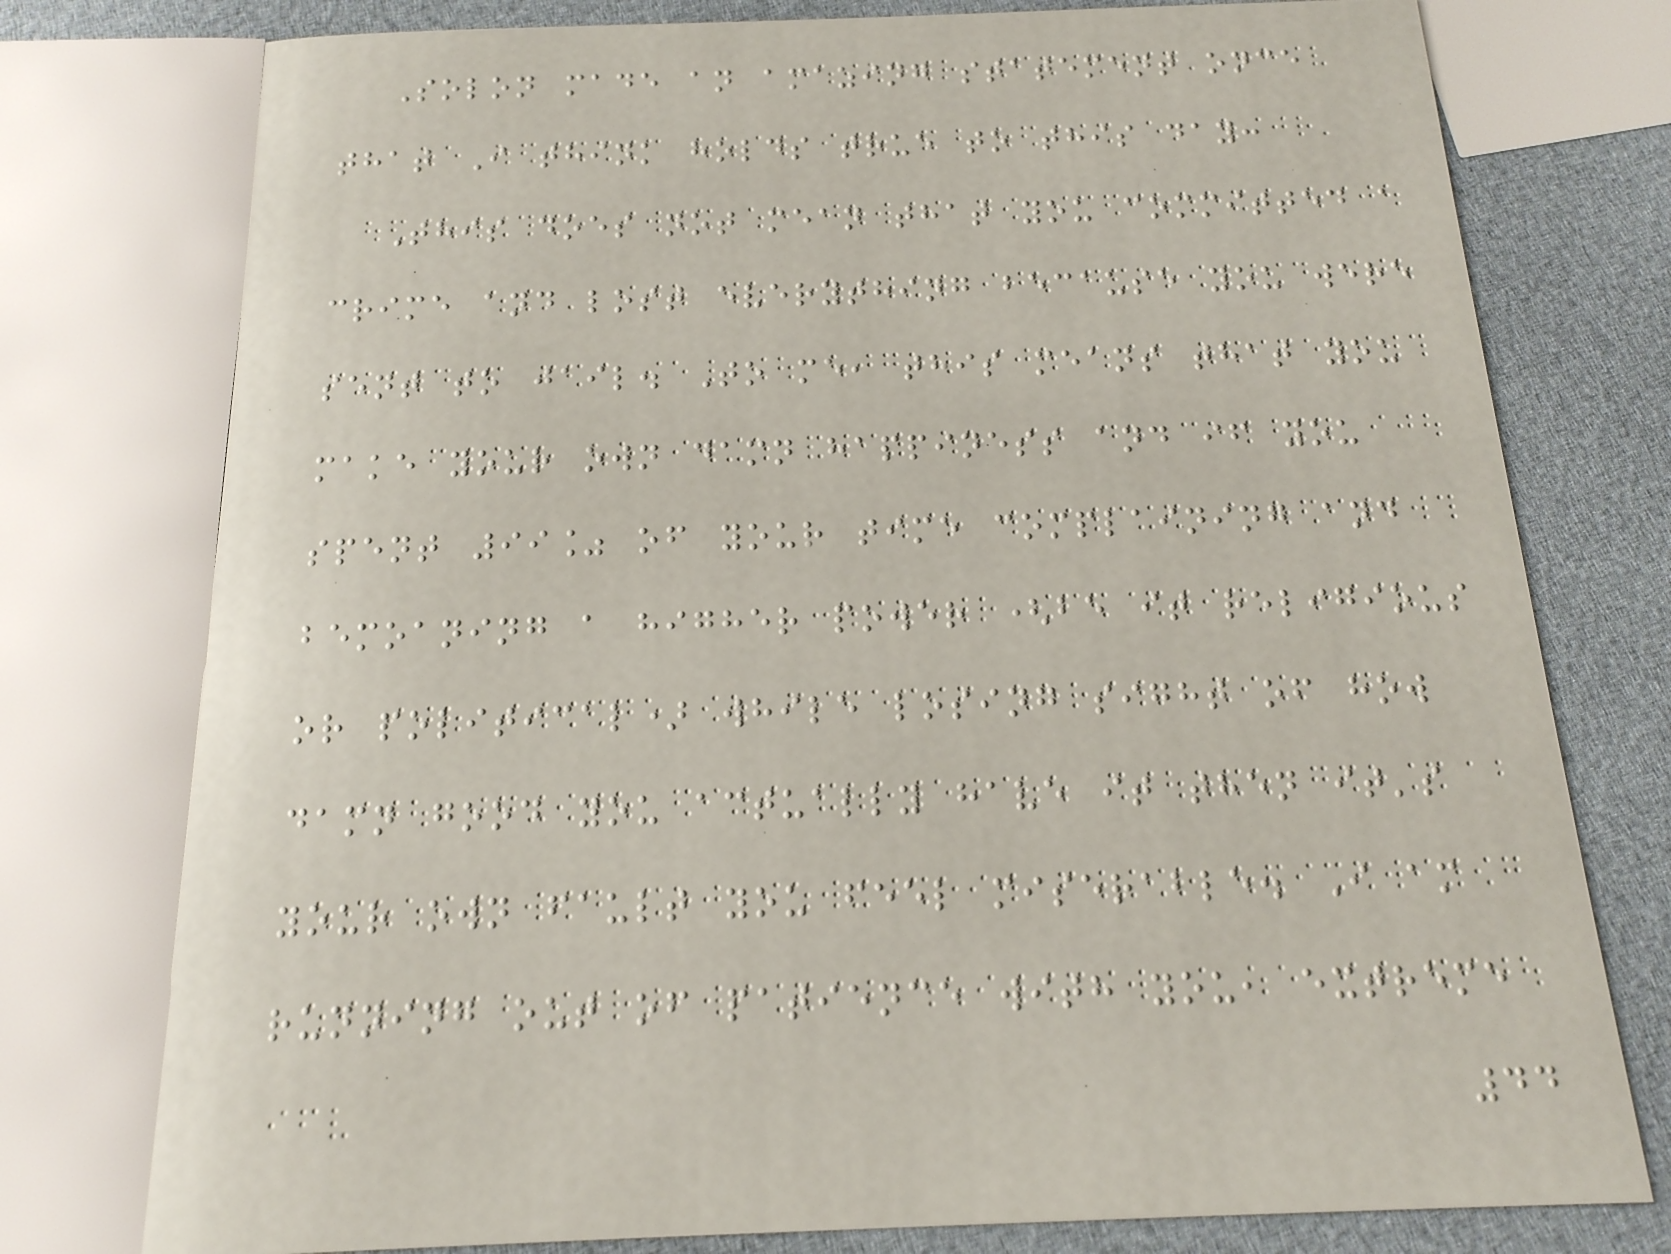Solon made an amazing statement once
that I think holds true to this day:
This does not mean that you committed a
crime and lost everything because you were
sent to jail. To me, this means that you
make your own damn happiness and if you
spent 99% of your time complaining and
bemoaning a higher power (be it religious
or political) while losing sight of how
damn good you actually have it then it's
your own fault you feel miserable. I am
running out of patience with you, extreme
44
